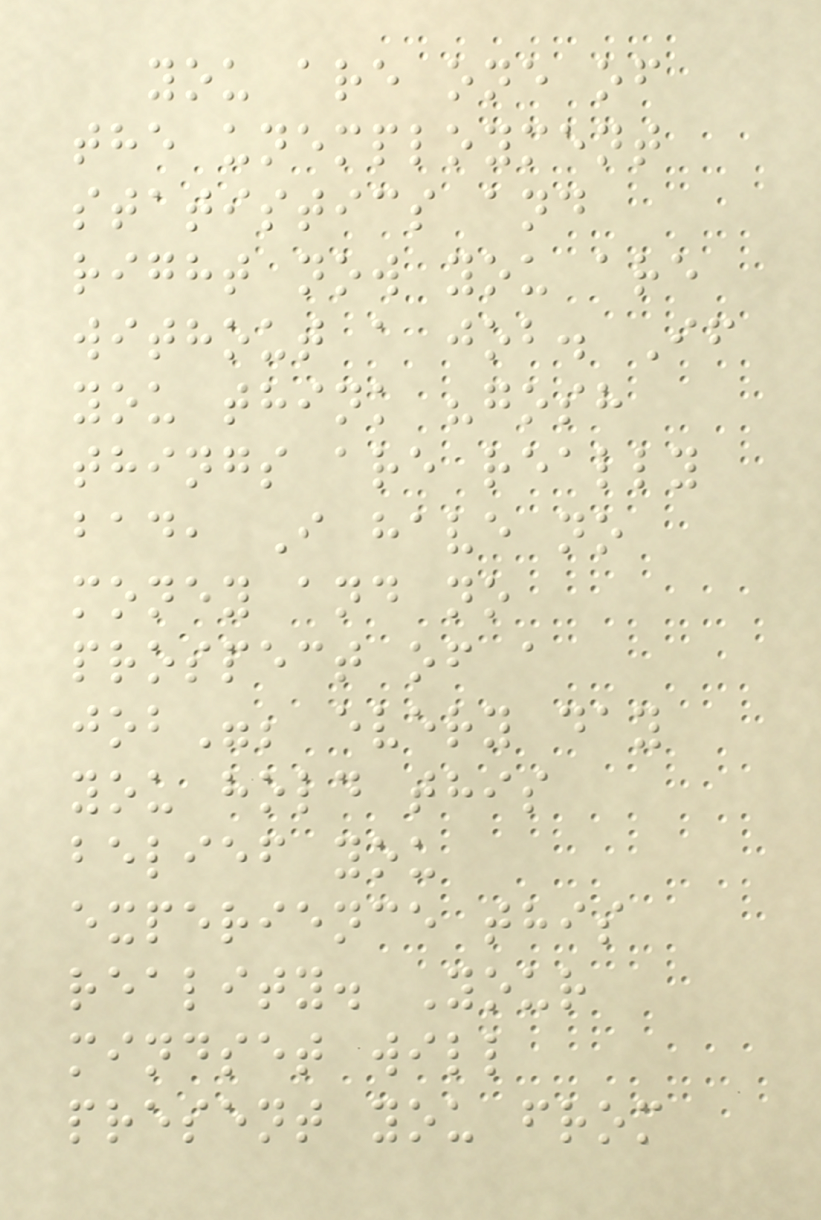you are one of
the unemployment
statistics and
right now you are
without a job. If
you think "gosh
things are really
bad, I have no
money and no
prospect of a
job"; every day
you hold this
belief you
experience this
reality. Your
mindset will
present you from
